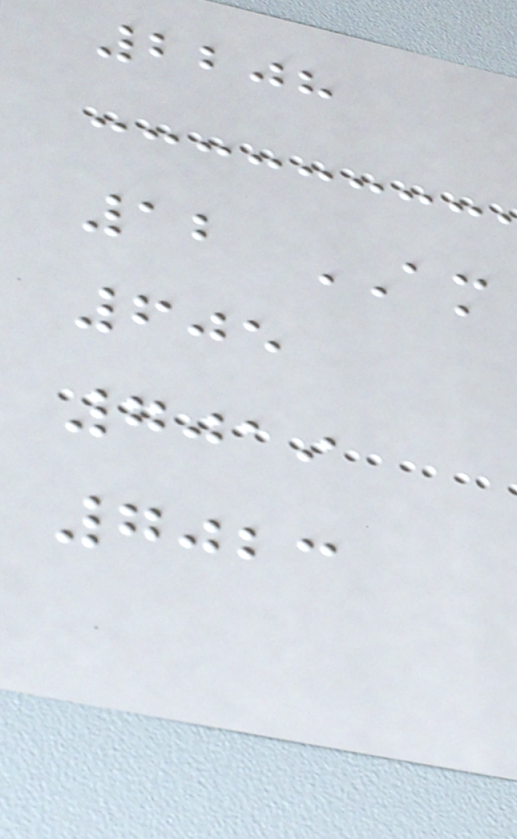2208
12 AM
605
7019
7023
